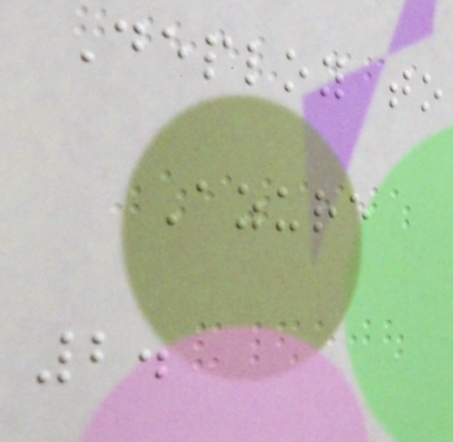Deploy to
Azure
2.
